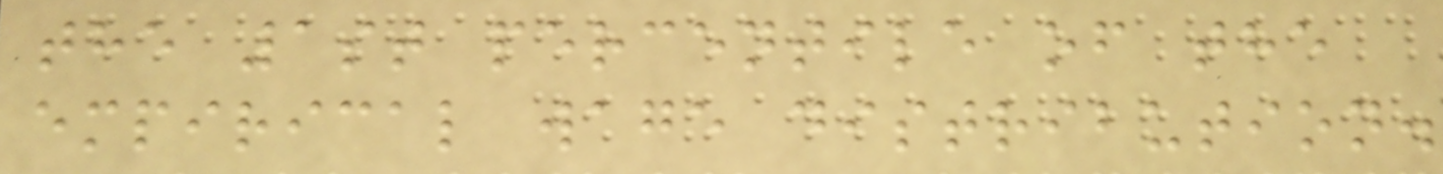the 1st percentile of the
empirical wage distribution.
